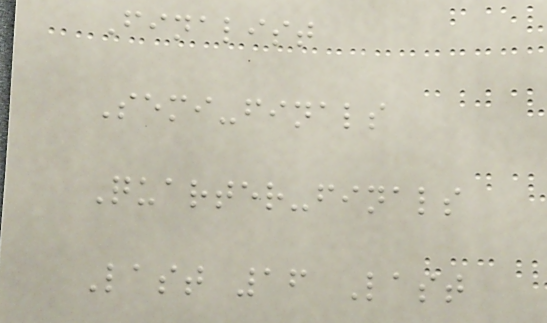Finalist
Semi-finals
Quarter-finals
Last 16 Last
